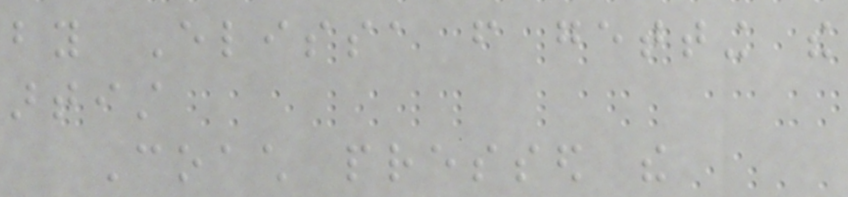by Elissa from getting the
artist
Coach pressed the
